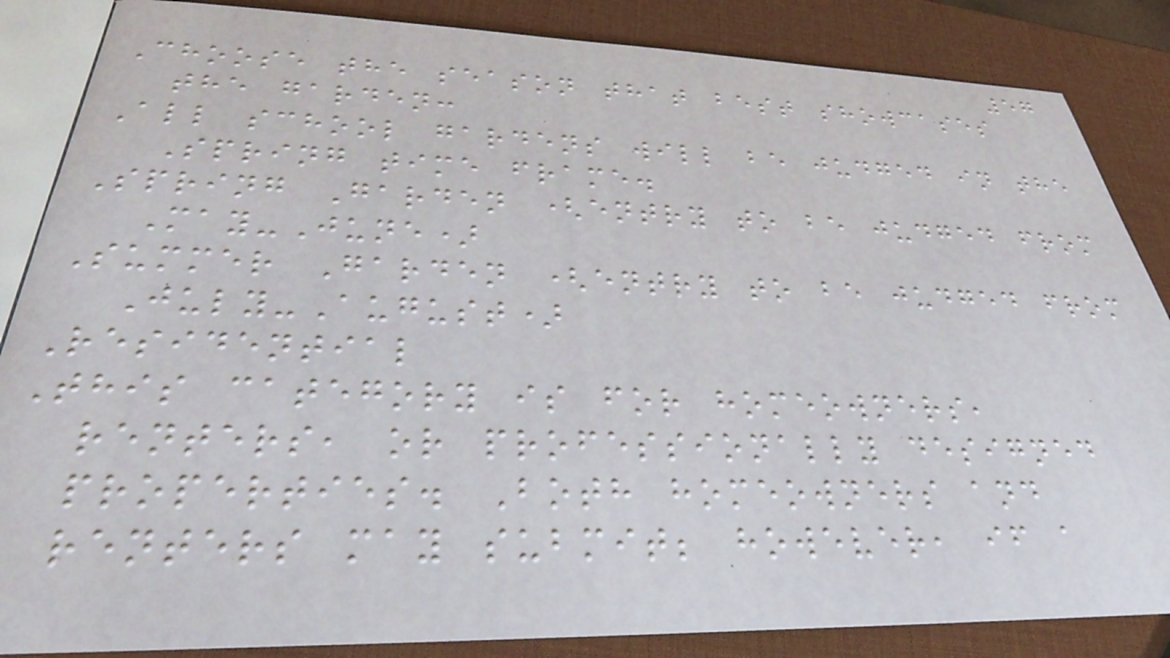57
Choose the season that best showcases
the garden:
All school gardens will be judged in the
Spring time frame.
Spring Garden (entry to be judged from
May-June)
Summer Garden (entry to be judged from
July-August)
Residential
This category is for homeowners,
renters, or professionally designed
properties. Both homeowners and
renters may submit; however, if a
